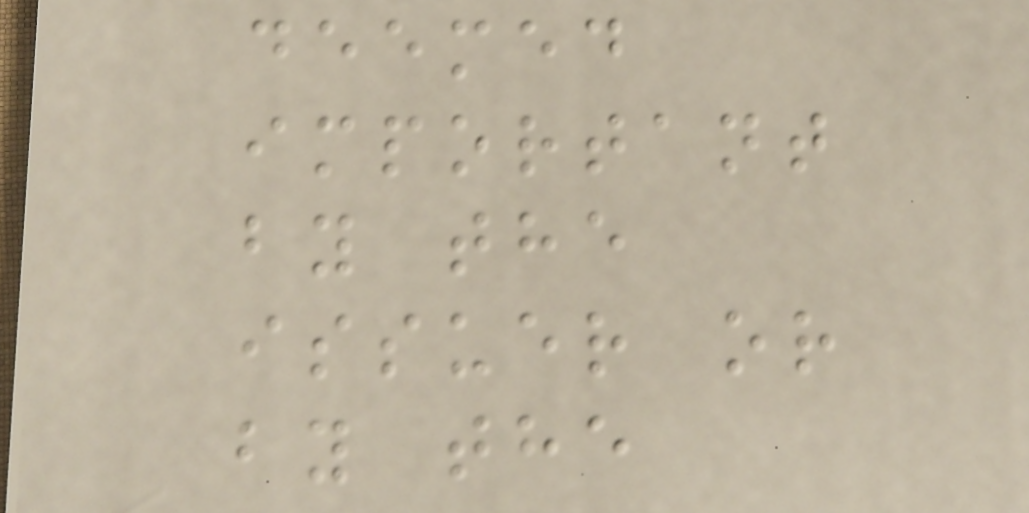deemed
important
by the
issuer or
by the
